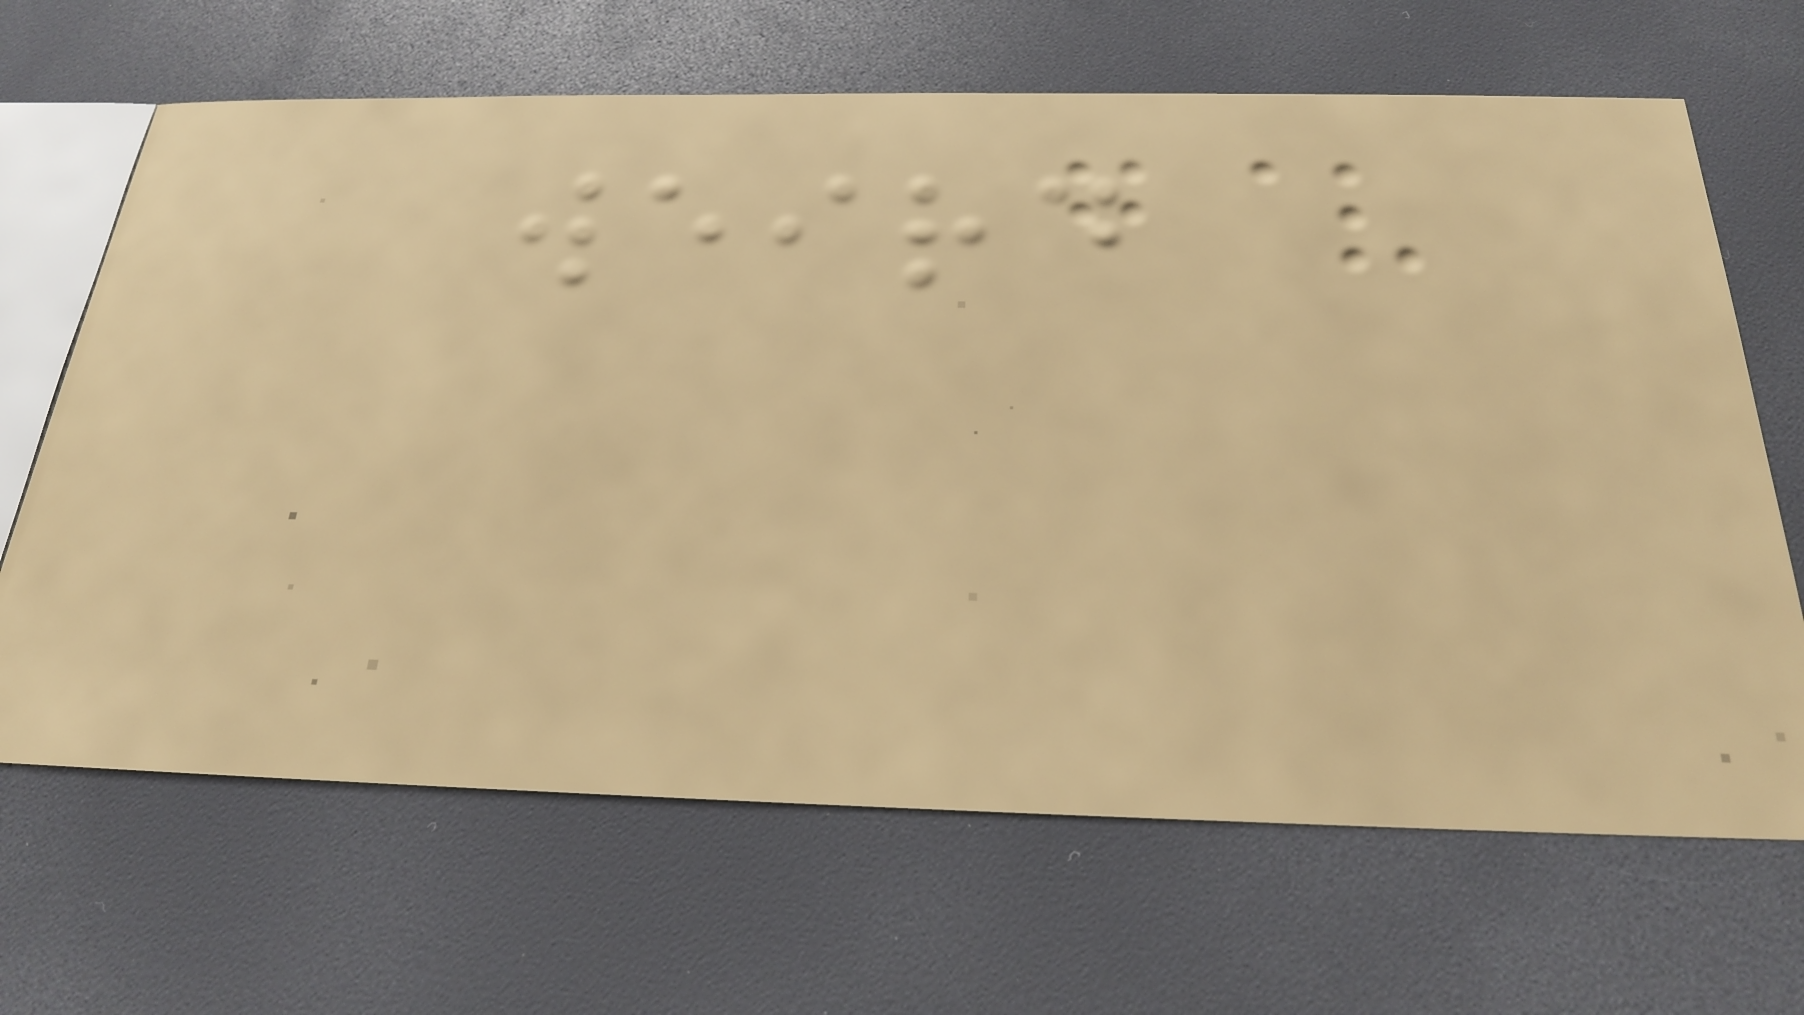weird
